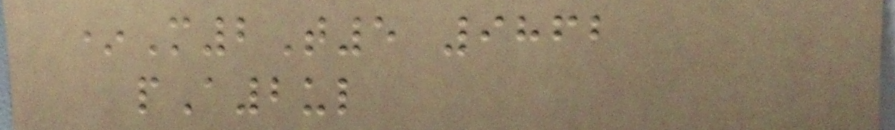*M2T5 9862
pA2ul
